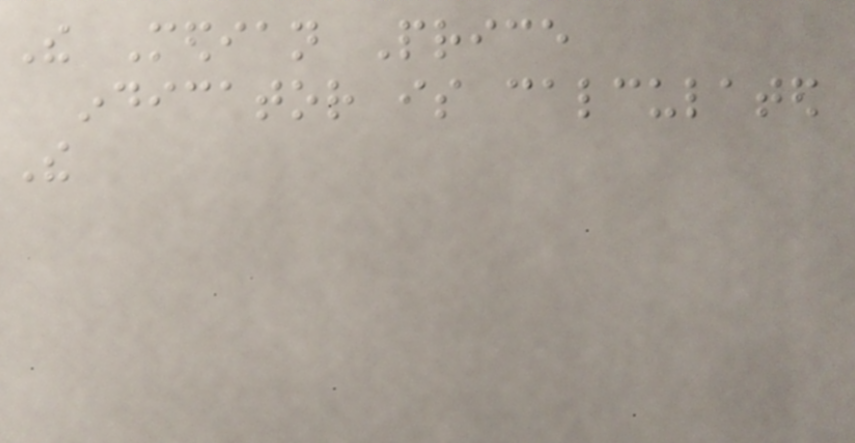The Median Price
indicator is calculated
The
